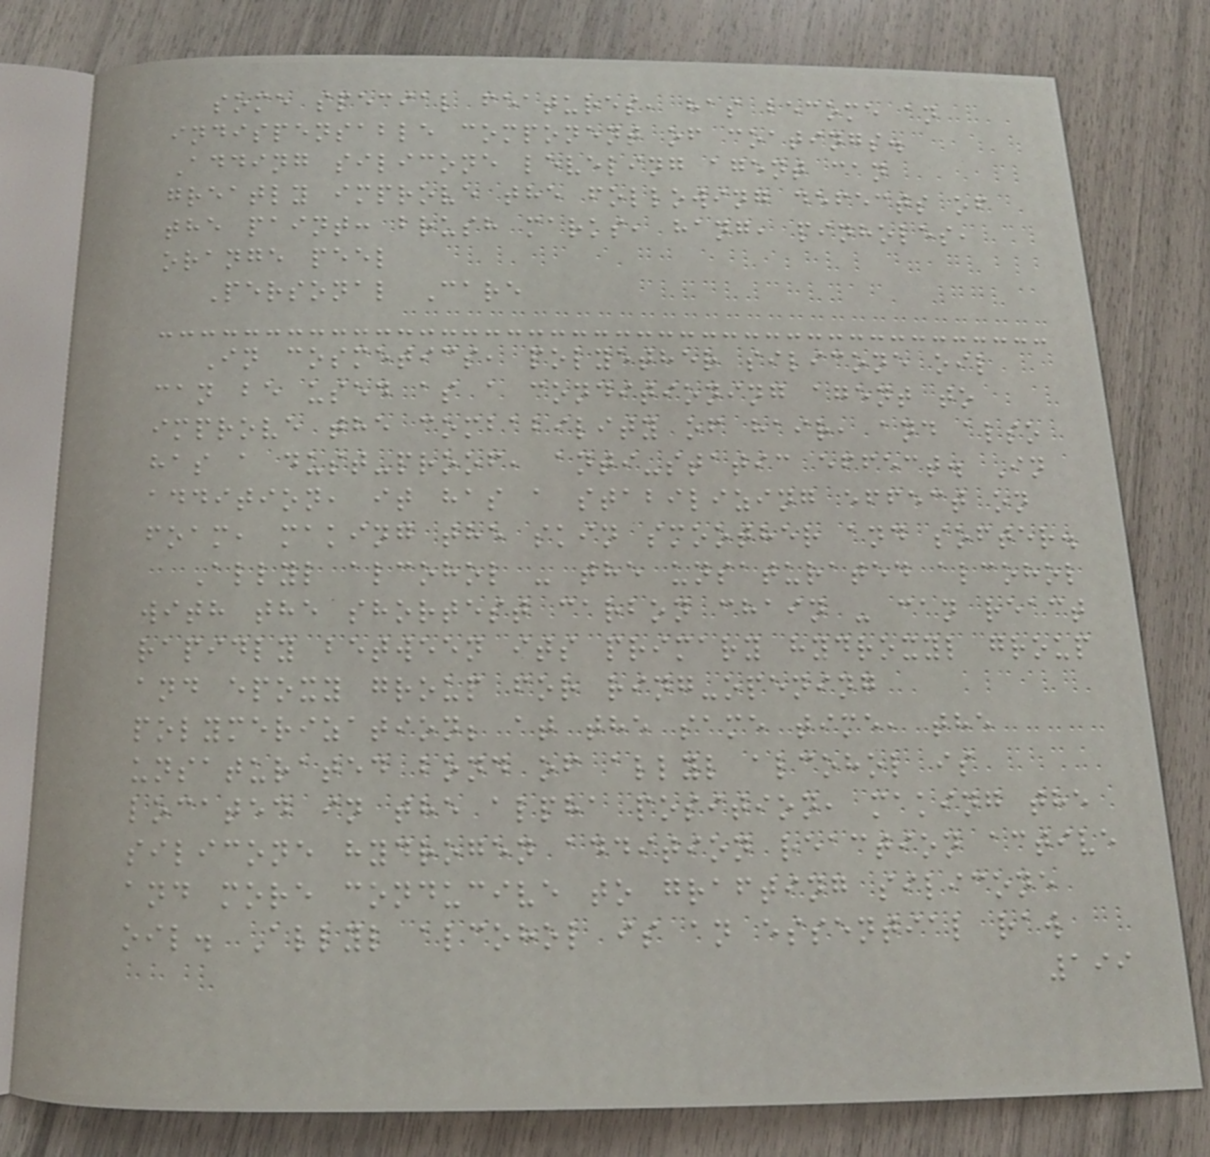some special features, has become an
indispensable component of coatings.
Adding silicone leveling agent can
greatly improve the following defects of
the paint: brush marks, hang, pinholes,
orange peel
Personal Care
In cosmetics, polyether silicone oil
can be used as a conditioning agent to
improve the combability of hair, and also
has a dust-proof, anti-static effect. In
addition, it has a stabilizing effect on
foam, making the skin smoother and softer.
Allyl alcohol - the unsaturated alcohol
with the shortest carbon chain - can react
rapidly between its primary hydroxyl group
and epoxy group for ring-opening
polymerization; at the same time, the
unsaturated bond of allyl alcohol is
located in the alpha position, making the
silicone hydrogen addition reaction active
and more conducive to grafting silicone
oil. Allyl alcohol is an essential raw
199
